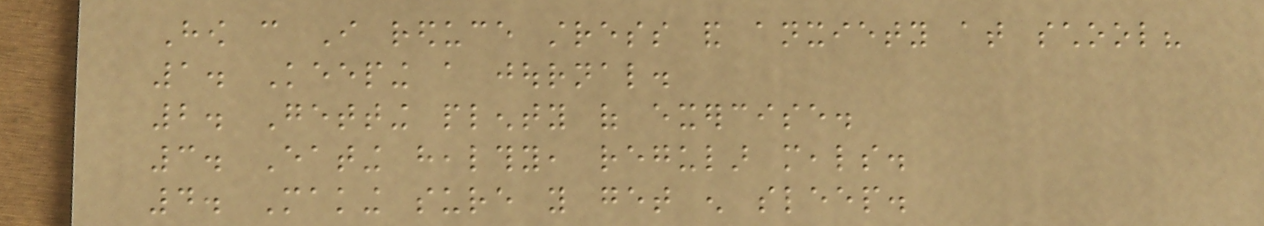How can I reduce stress and anxiety at school?
1. Keeping a journal.
2. Getting plenty of exercise.
3. Eating healthy, regular meals.
4. Making sure you get enough sleep.
